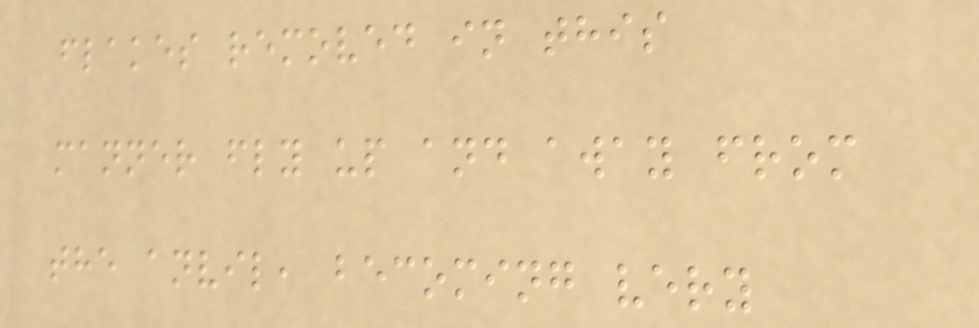flakes removed in this
manner fly up and away from
the anvil, becoming very
